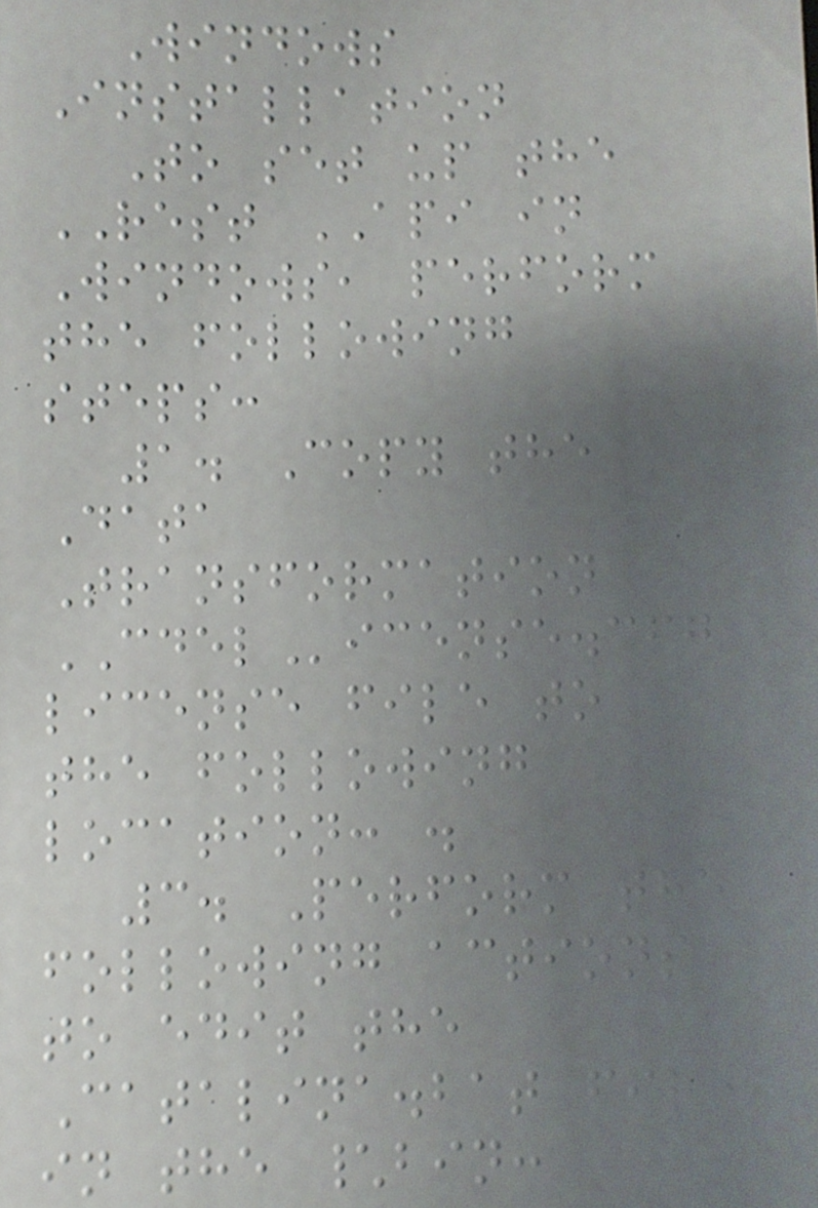Windows
Installation
To set up the
REST API in
Windows, perform
the following
steps:
1. Copy the
Data
Transformation
CDELicense.cfg
license file to
the following
location: .
3. Perform the
following actions
to edit the
Catalina.bat file
in the \bin:
